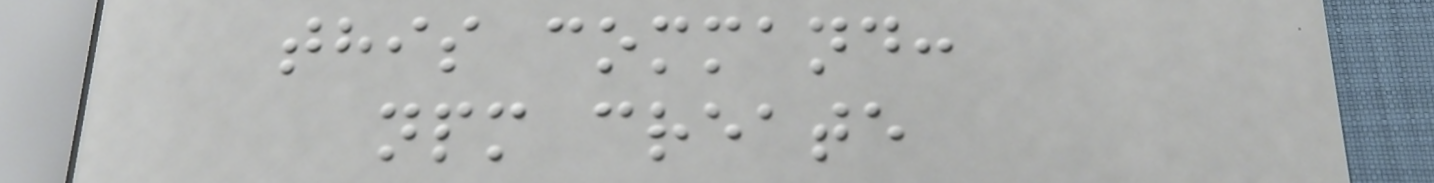this command:
npm create
